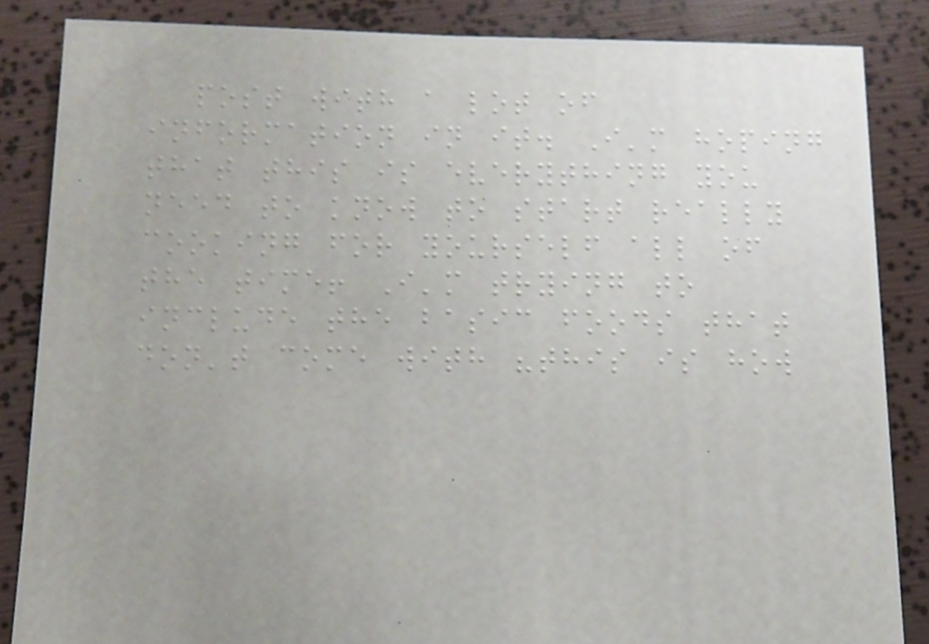post with a lot of
information in it. I'm hoping
that this is everything you
need to know to start really
cooking for yourself all of
the time! I'm trying to
include the basic foods that
don't come with "this is how
